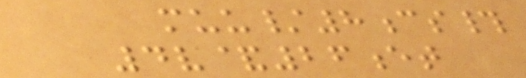muu/8cs#
4v&26et
